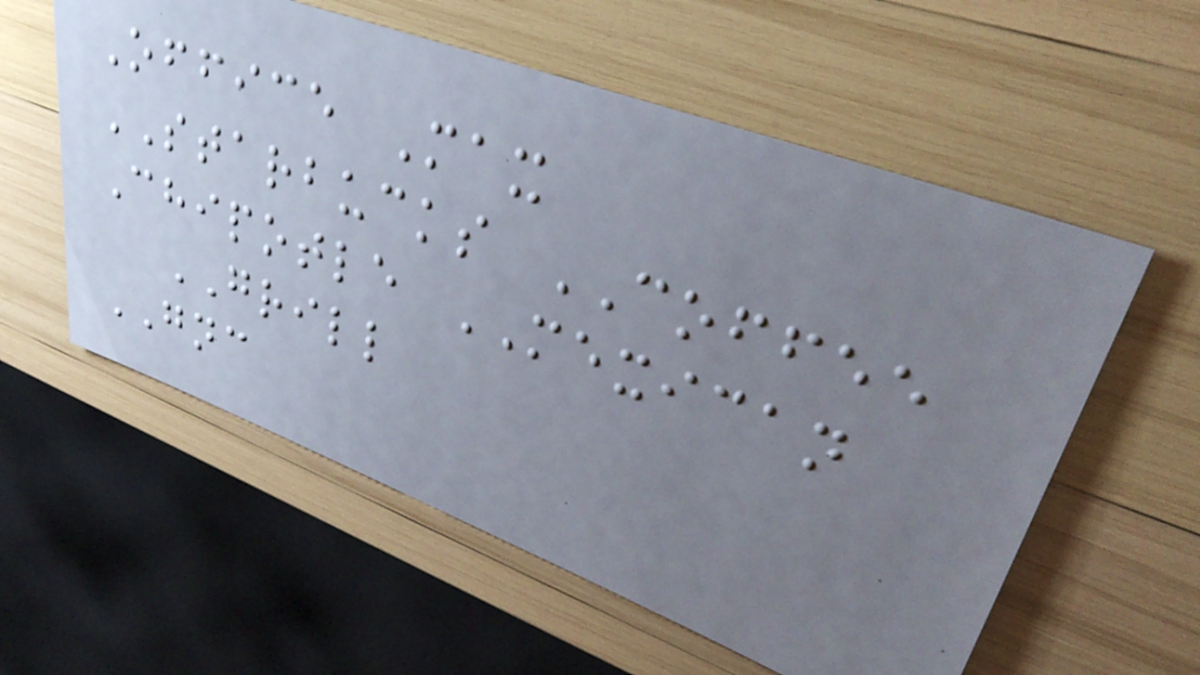Office Max
STARBUCKS COFFEE
Chipotle MEXICAN
GRILL
GNC
